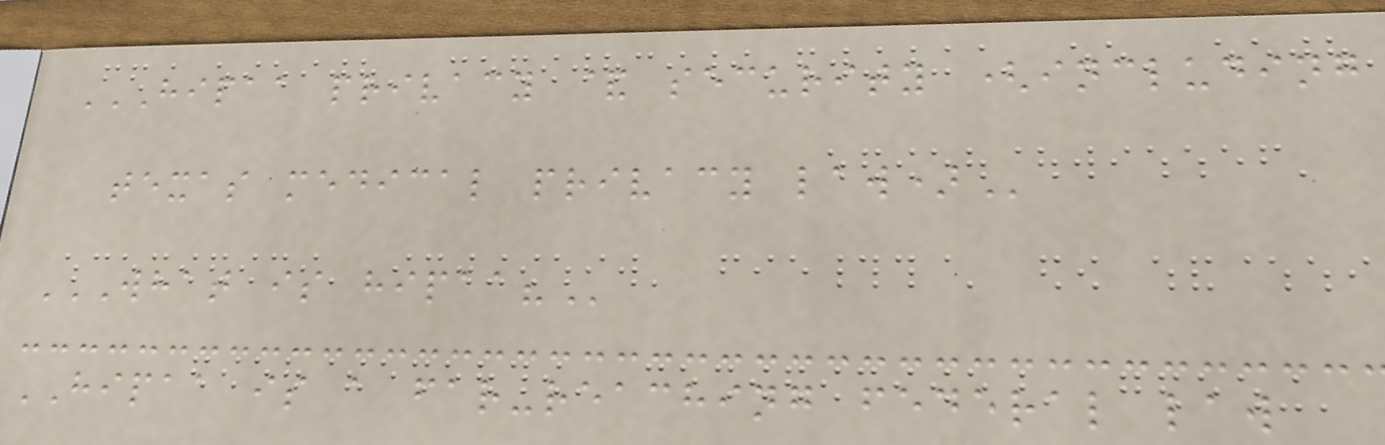HIPAA PRIVACY & SECURITY (INCLUDING
TEXAS MEDICAL PRIVACY LAW)
WHAT IS HIPAA?
HIPAA is a far-reaching federal law
